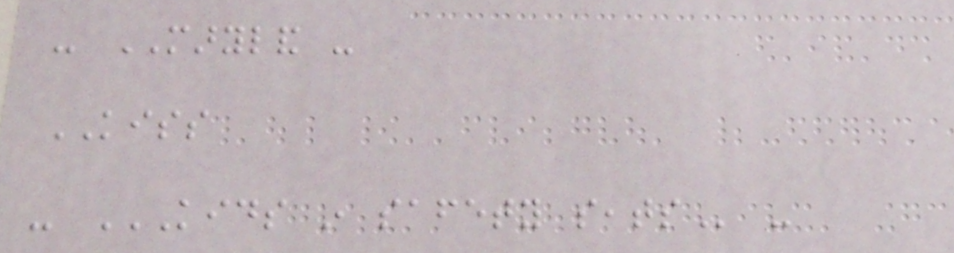- MARYLAND -
KISS
- KIDS IN SAFETY SEATS -
